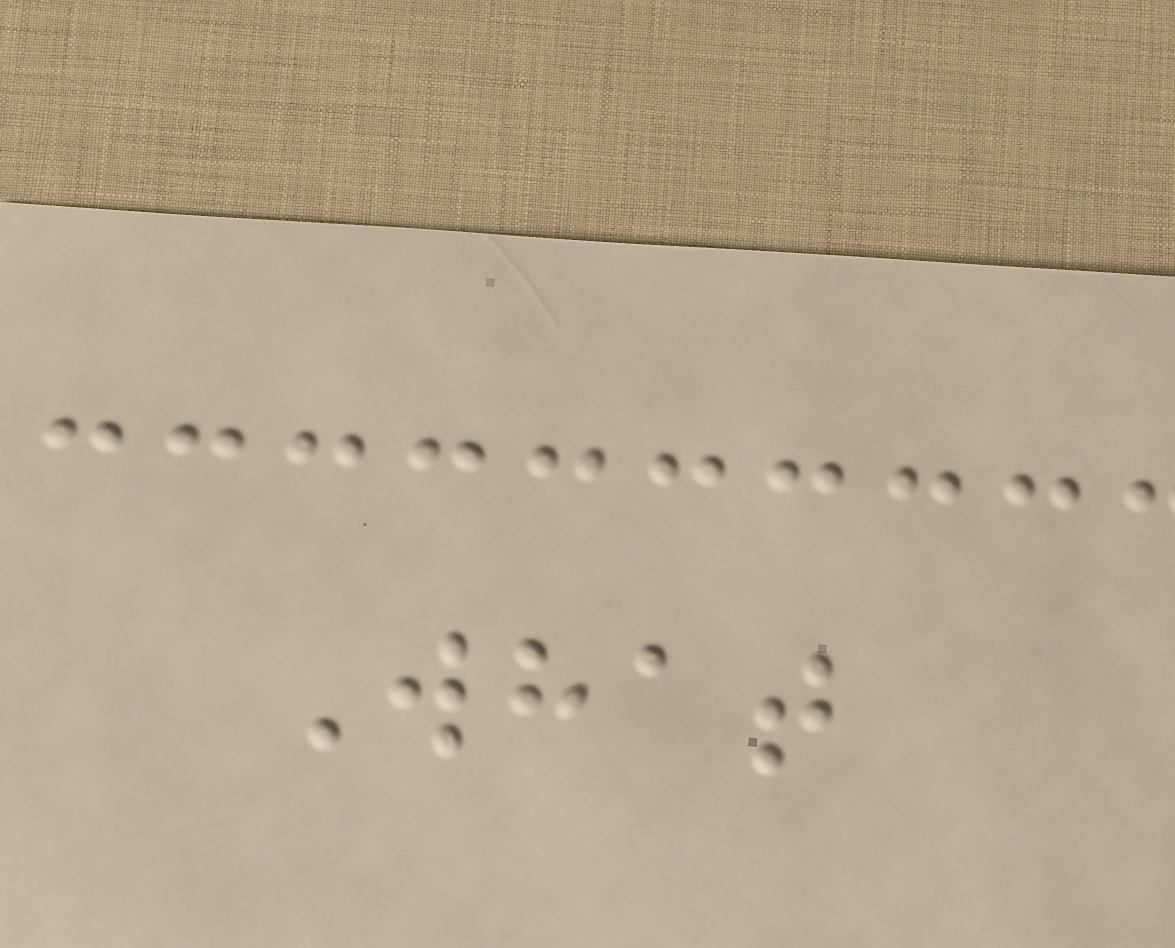What
